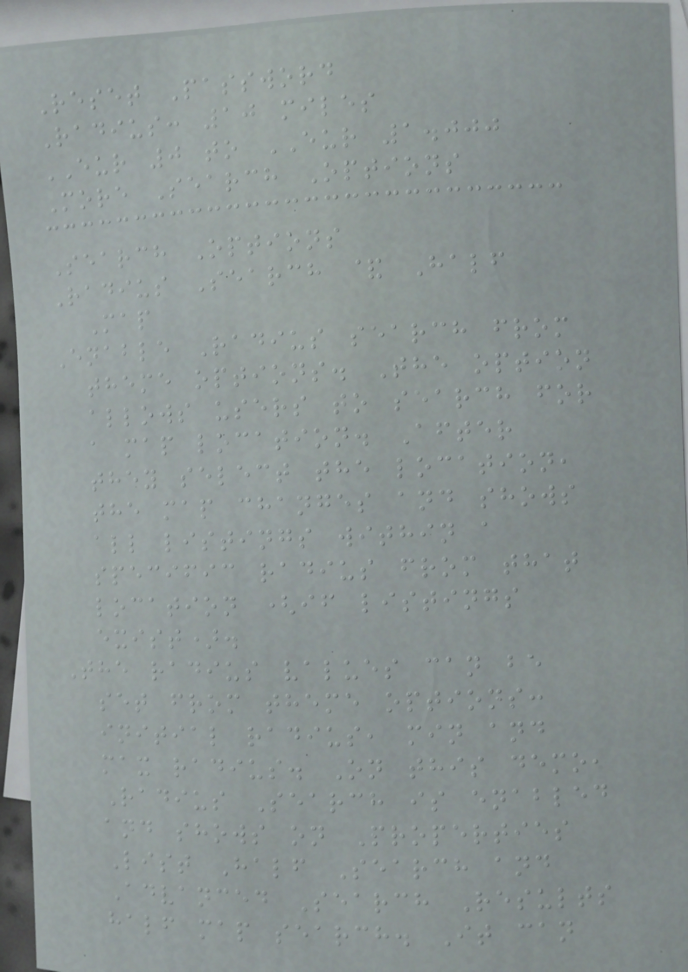Reset Password
Radius: 10 miles
EUR 0 to EUR 1.000
More Search Options
Search Options
Radius Search & Half
Map
Enable Radius search from
theme options. The option
allows users to search for
a map location. After
they select the location,
the map changes and shows
all listings within a
specific radius from that
location (if listings
exist).
The radius values can be
set from theme options:
initial radius, min and
max radius. On this demo,
Radius Search is enabled
and shows on Properties
List Half Search and
Advanced Search Results
half map search. It can
